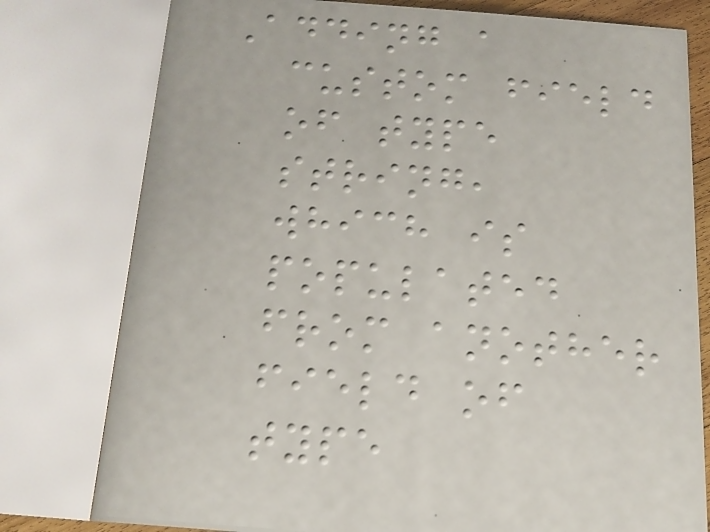Adding a
custom field
of type
string,
which is
populated
from another
field of
type
